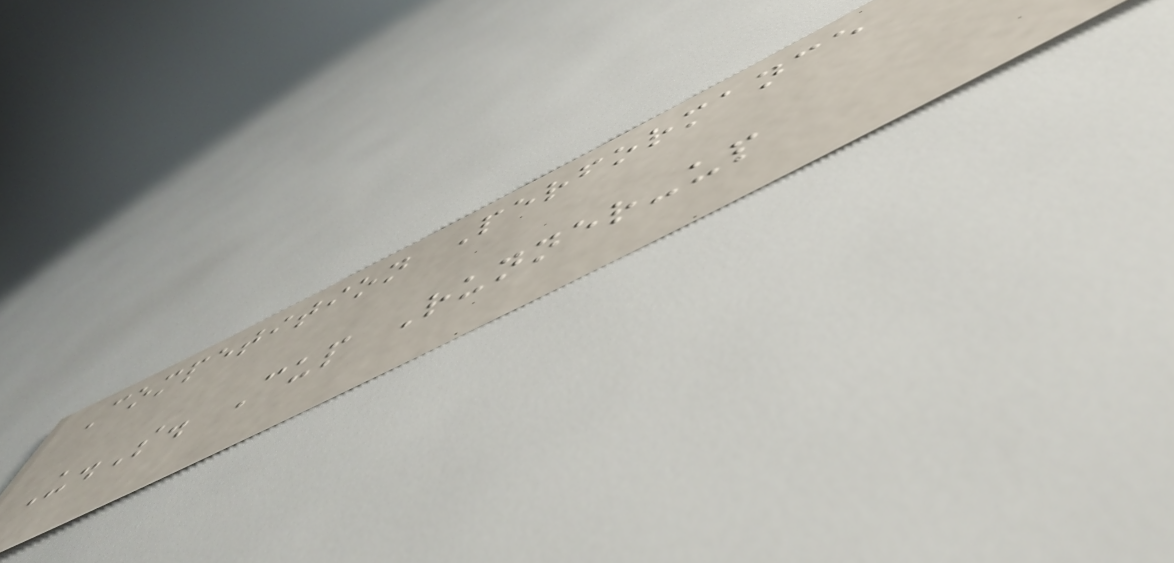Competition Performance
U.S. Cup Runner-up
